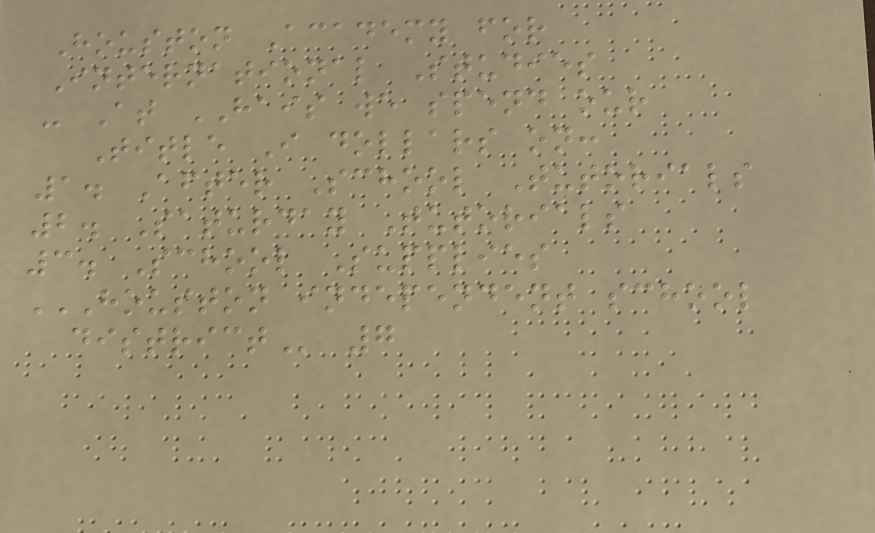Houston Academy for
International Studies
- At HAIS we spend our
Title I dollars on:
1. After School Tutorials
2. Saturday Tutorials
3. School Supplies
HOUSTON INDEPENDENT SCHOOL
DISTRICT 7
